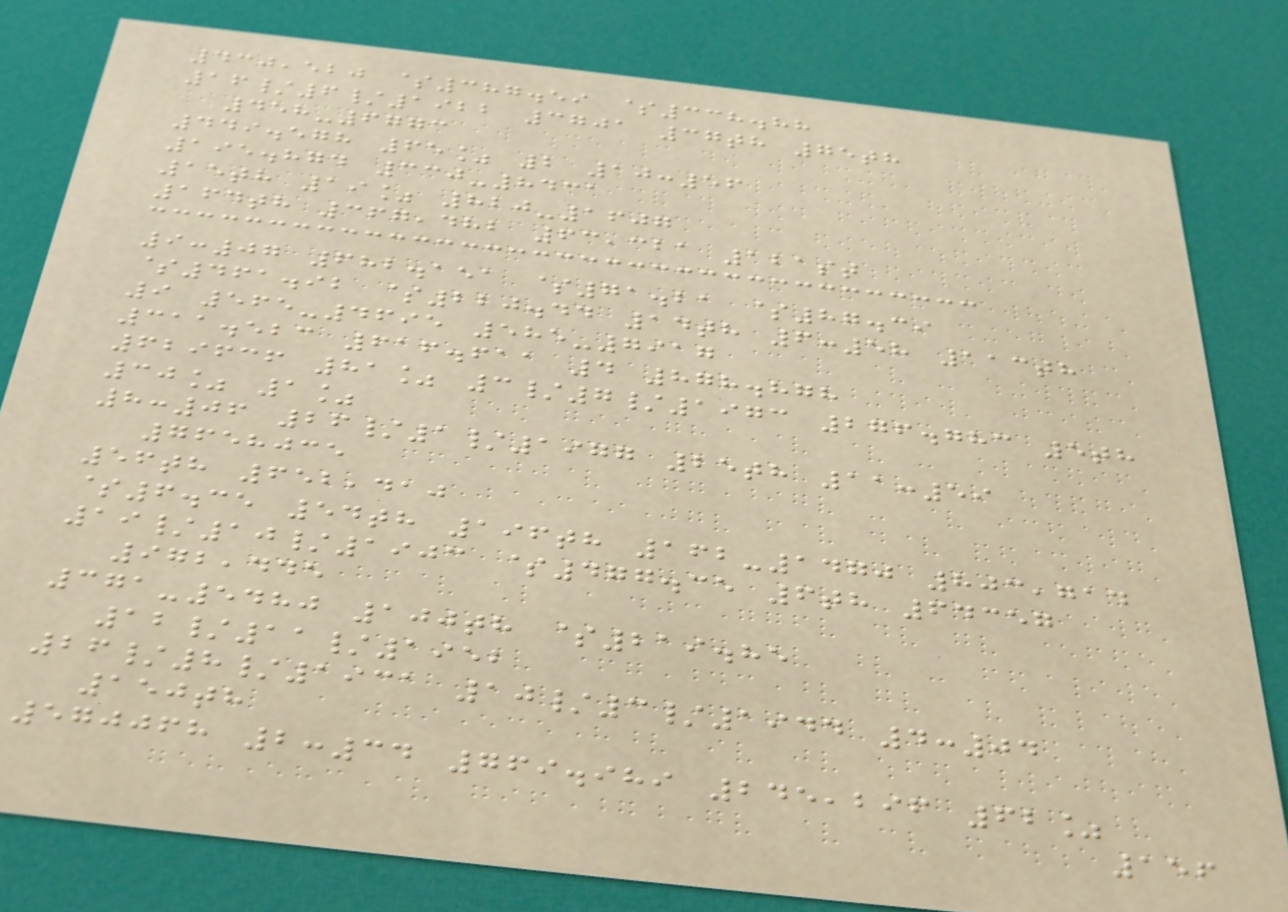430,520 $387.59 $338.88
16/6/1922 3701 37th 75th
458-6773
449.578 65% 2 10:56
195.874 330-8431
15th 19% 820-1607
164th 367,482 63,321 121st
9:07 682.151 $71.21 $87.39
$461.92 $220.44 14th 6:58 113th
9 565-4695 585-7917
311.523 616.611 4 878.878
629636 81% 3/7/1973 276.783 5th
30% 1%
8:06 26/1/1977 25th 11:59
7658035
56th 652,410
$6.35 54th 196th 162-1470 803,714
19/10/1903 $477.35 6th 64357
972,445
371-5480 100th $219.85
12/11/1952
26/8/1931 10/3/1944 4:04
150th
570068 2:34 769.989 245,296 62%
156
